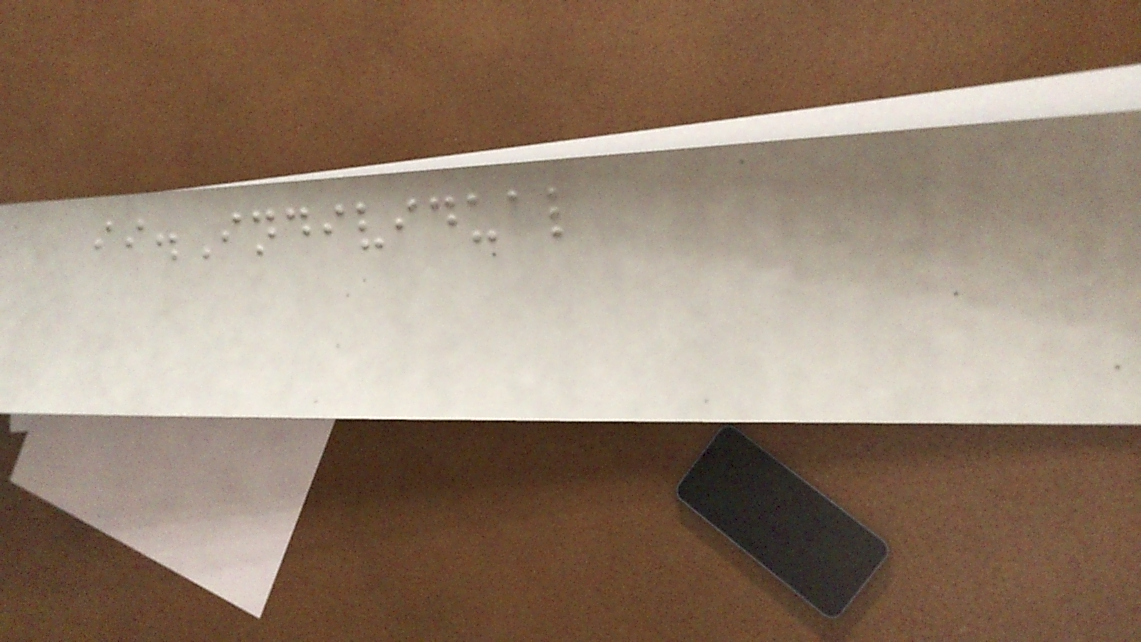ii.Individual
